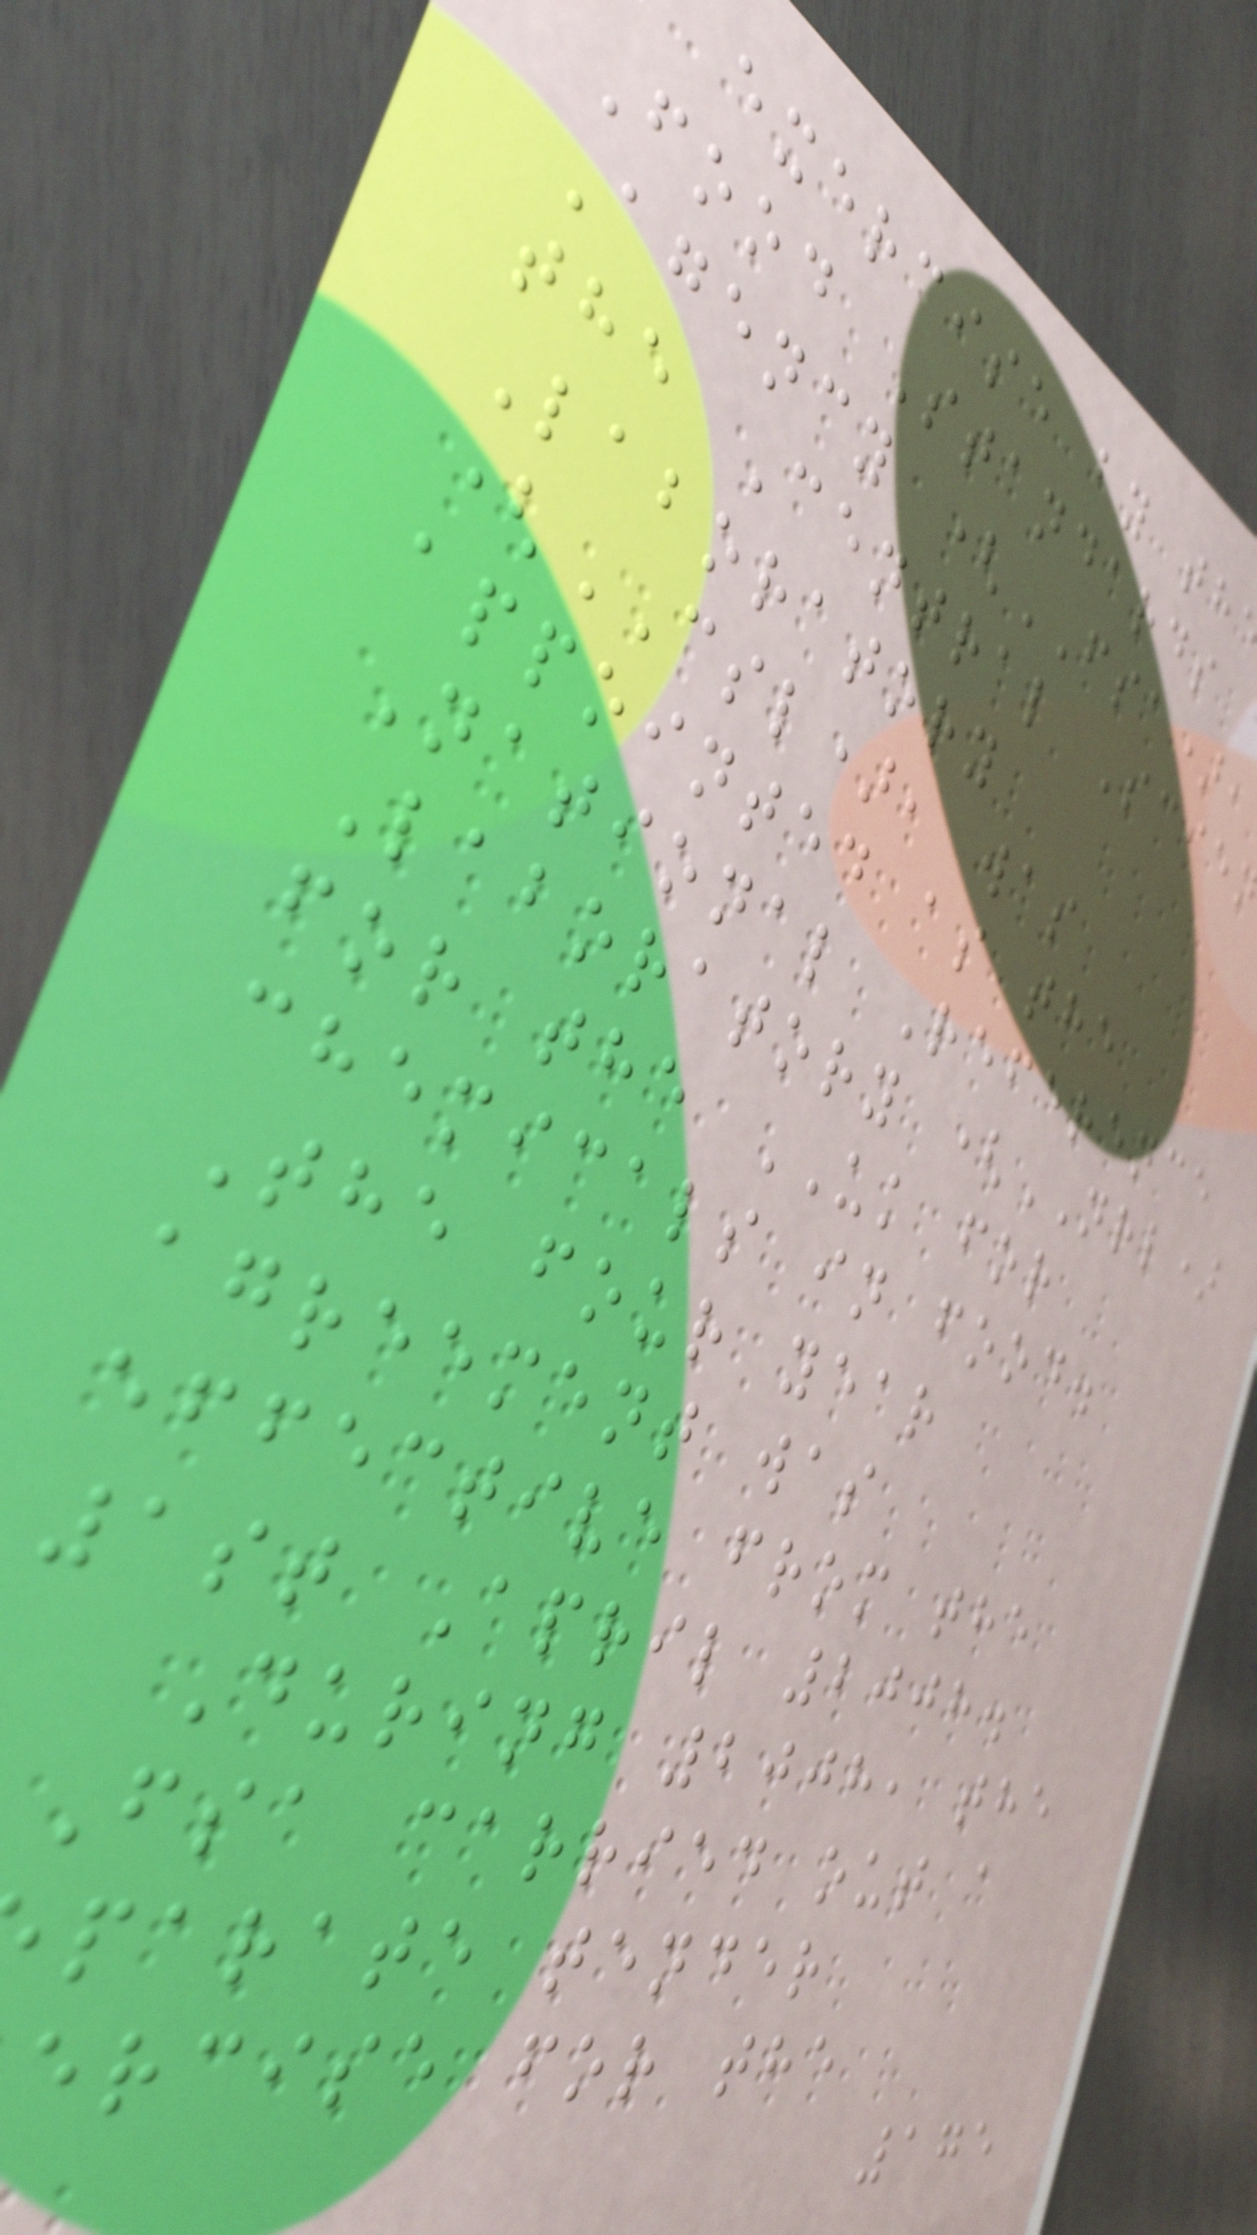exercise by th
Food Standards
Agency (FSA),
the Central Scie
Laboratory
(CSL), was
appointed as the
National Reference
Laboratory (NRL)
for the UK for
chemicals in food.
The four year
agreement was
effective from the
1st April 2008.
During 2008, the
fsa carried out a
parate tender
ercise for the
175
